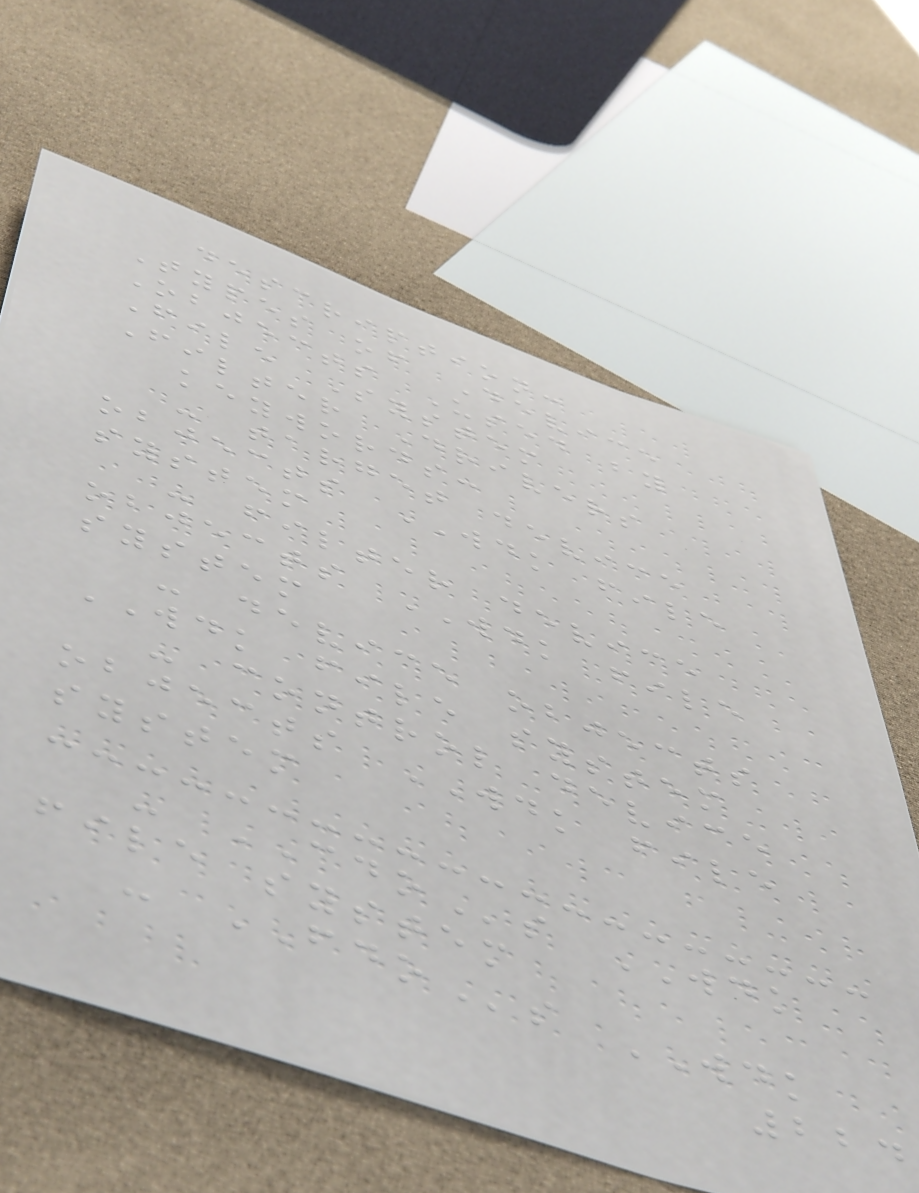description:
Types of Device
Objects Used by
File System
Filter Drivers
keywords:
- target device
objects WDK file
system
- filter device
objects WDK file
system
- device objects
WDK file system
- control device
objects WDK file
system
- CDOs WDK
file system
- FDOs WDK
224
